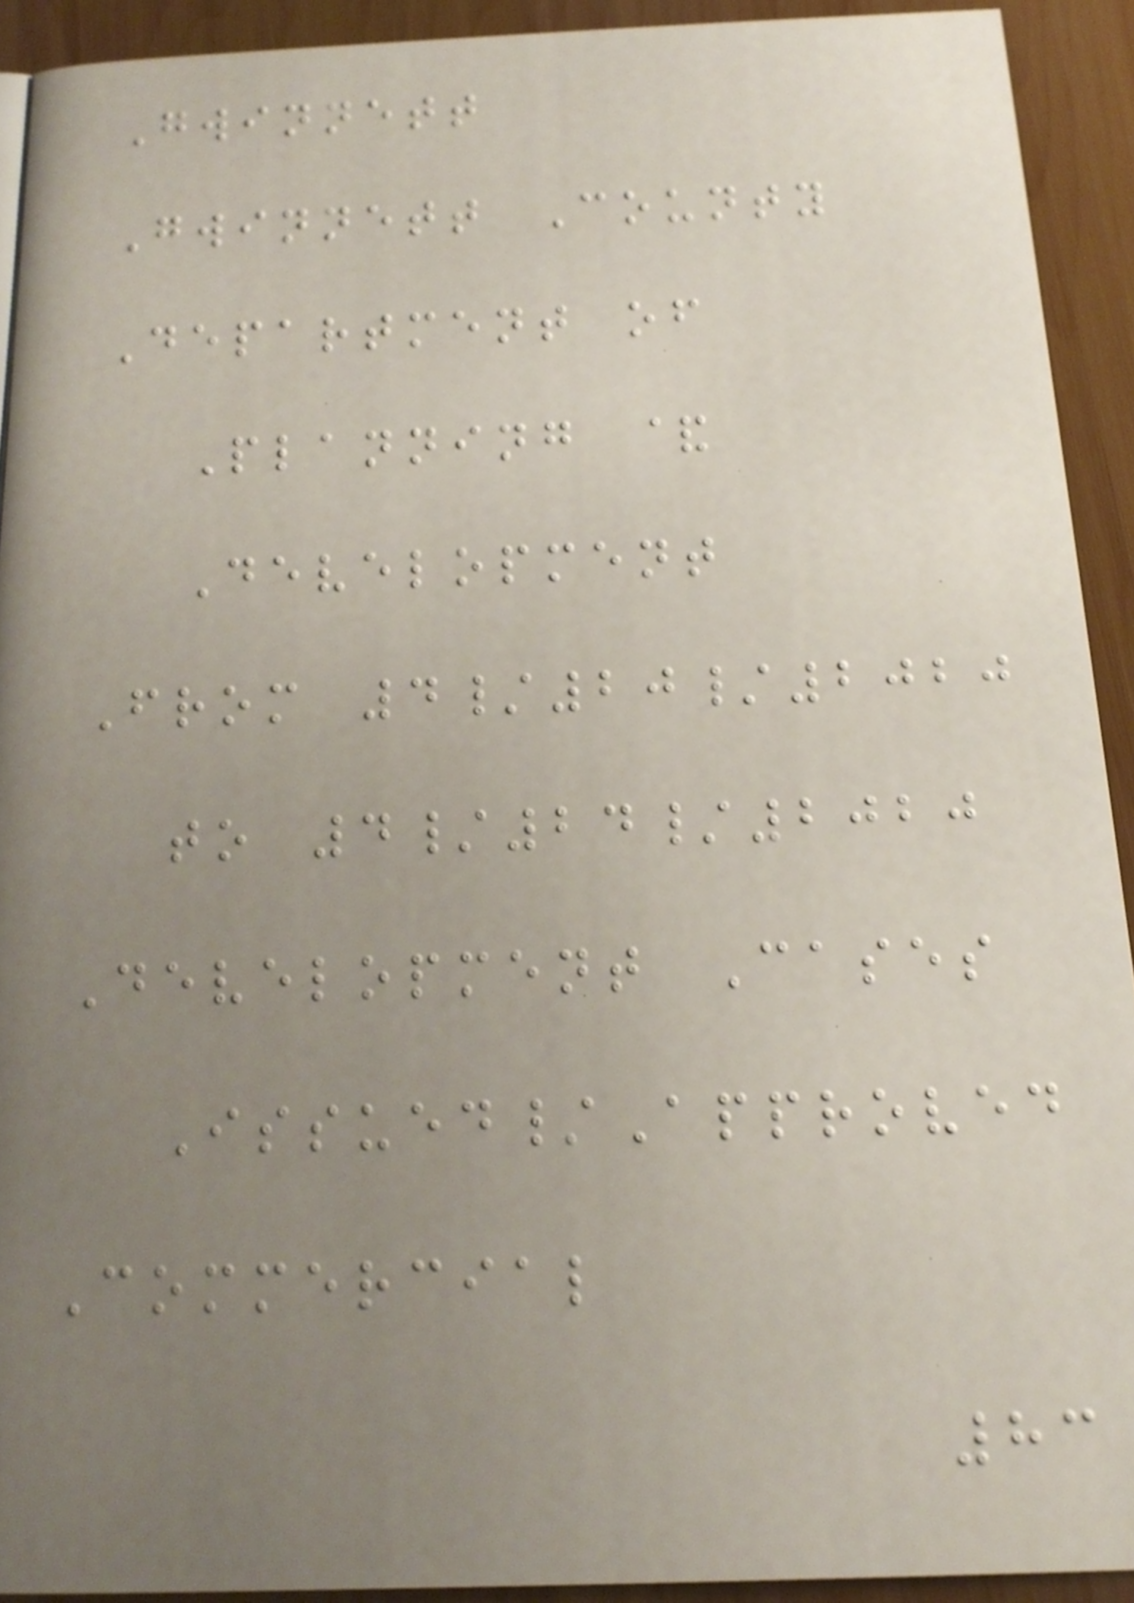Gwinnett
Gwinnett County
Department of
Planning &
Development
From 4/20/2020
to 4/24/2020
Development Cases
Issued/Approved
Commercial
83
